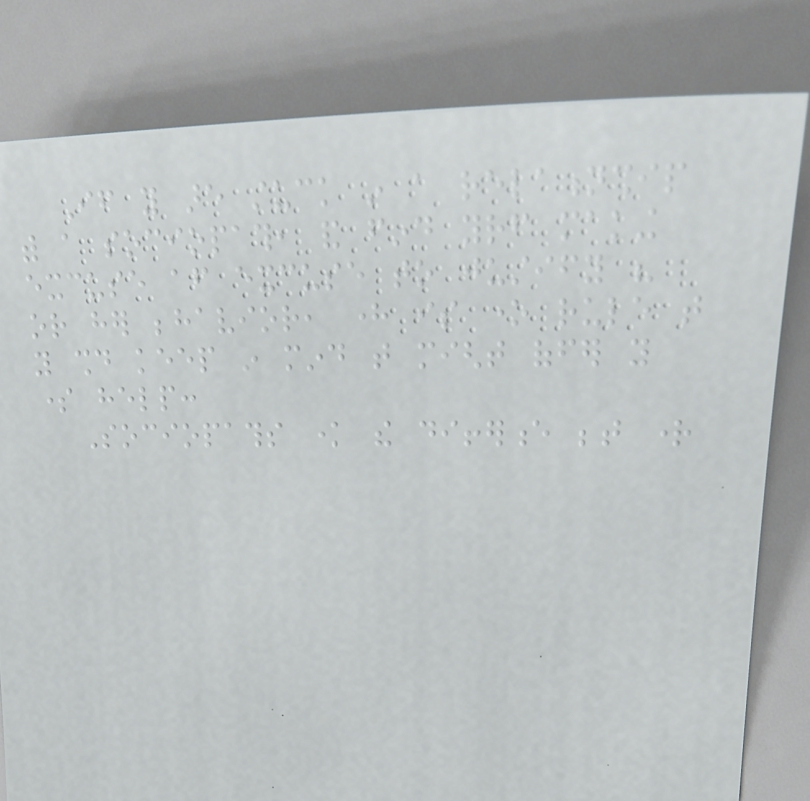If you are stuck in a relationship
with a sociopath, and find yourself making
excuse after excuse to justify his
or her behavior, here is one rule that
you should keep in mind that might offer you
some help:
Sociopaths know the difference between right
